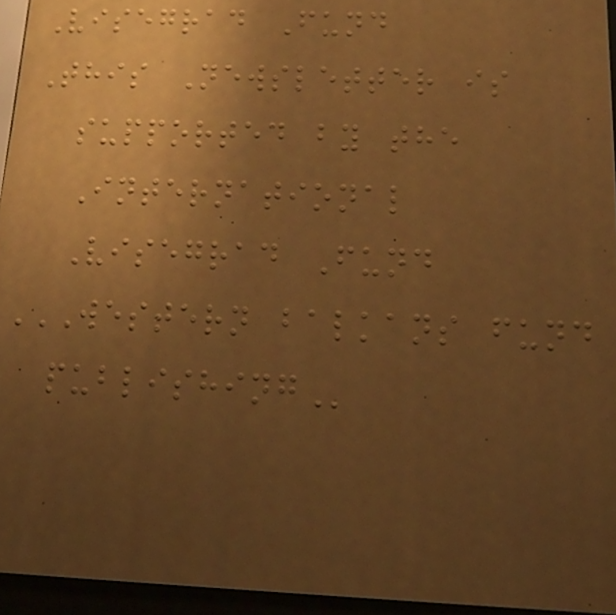Visegrad Fund
This Newsletter is
supported by the
International
Visegrad Fund
WESTERN BALKANS FUND
PUBLISHING
